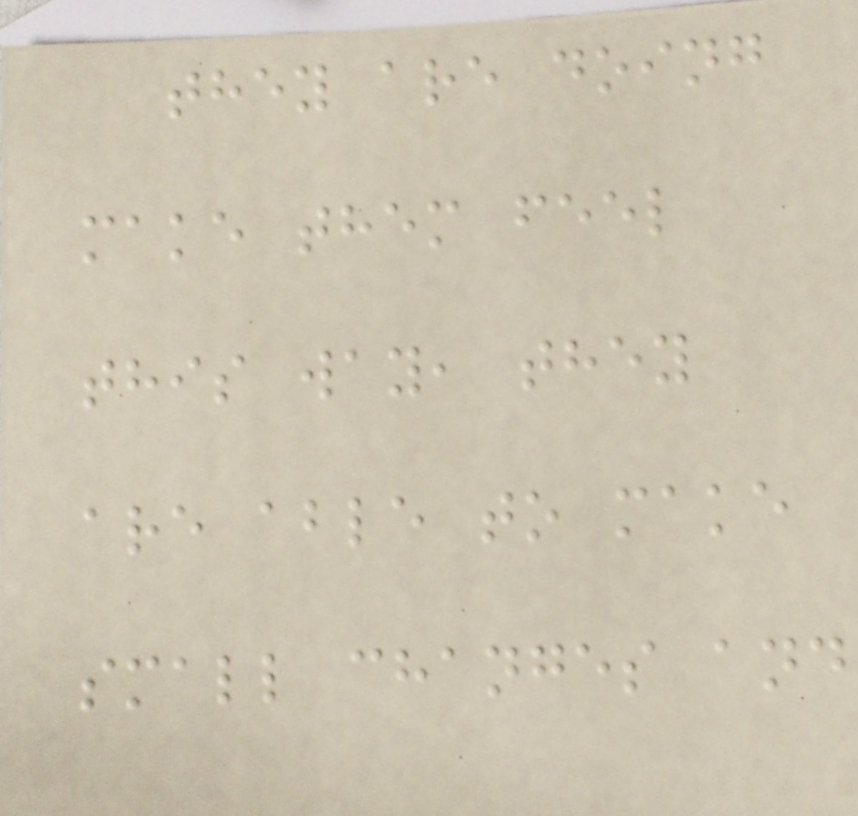they are doing
make them feel
this way, they
are able to make
small changes and
